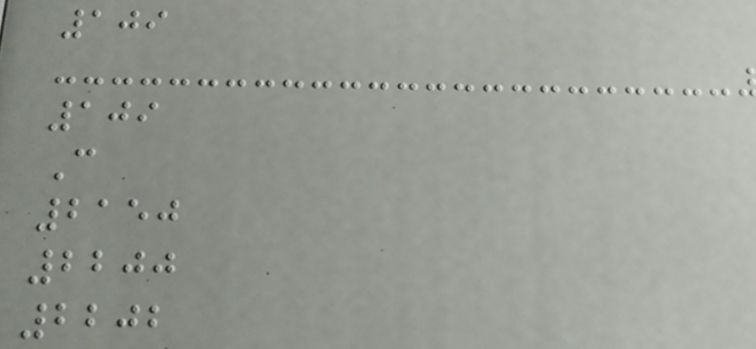109
109
C
2150
2200
2202
